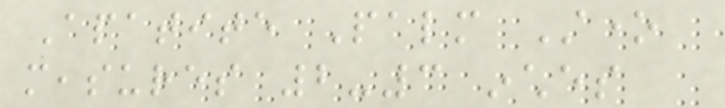Apatite Palm Stone
measures 2-3 inches
